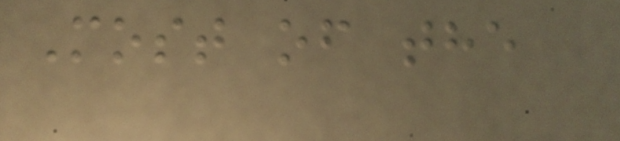Most of the
